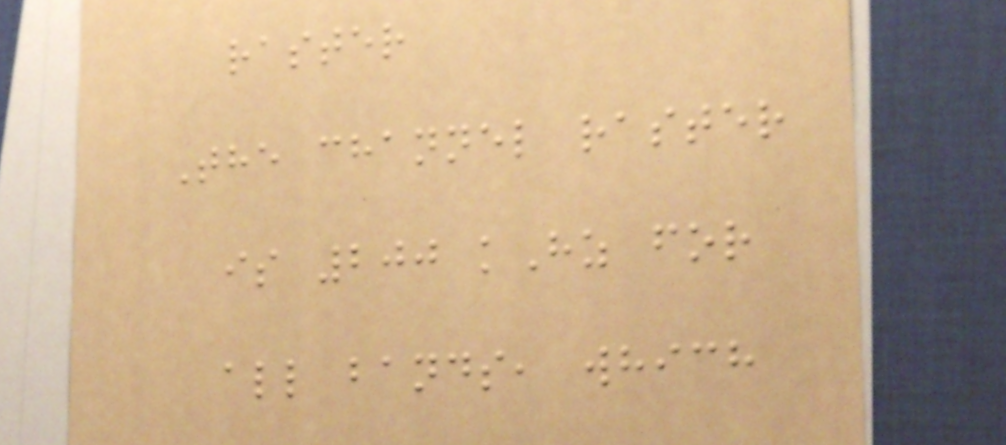raster
The channel raster
is 200 kHz for
all bands, which
